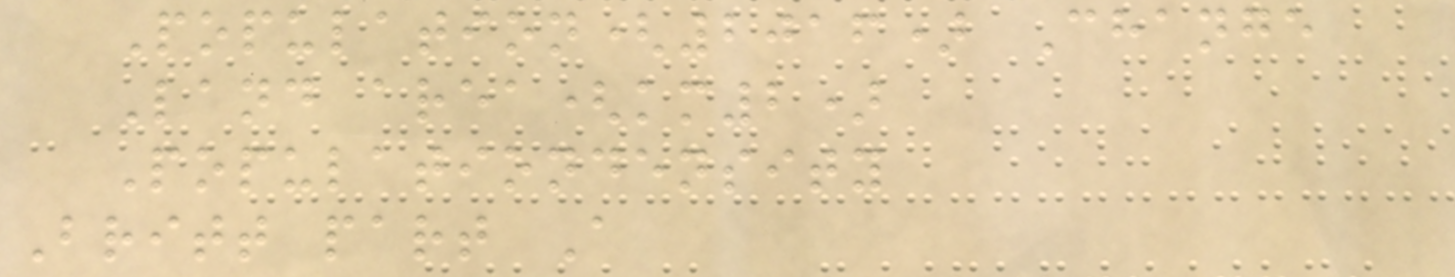Population(2016) Change
Land area(km2)
Populationdensity
Britt part A
